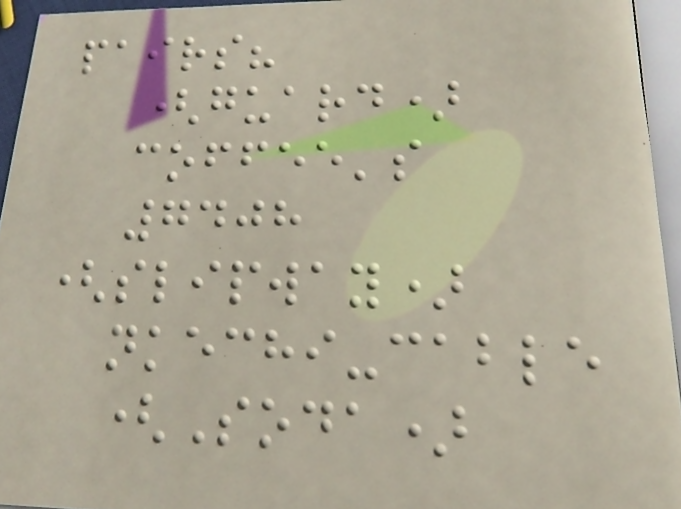pairs?
(guard)
coffee's
7408
(slipway)
nkechi-cable
(Soda)
